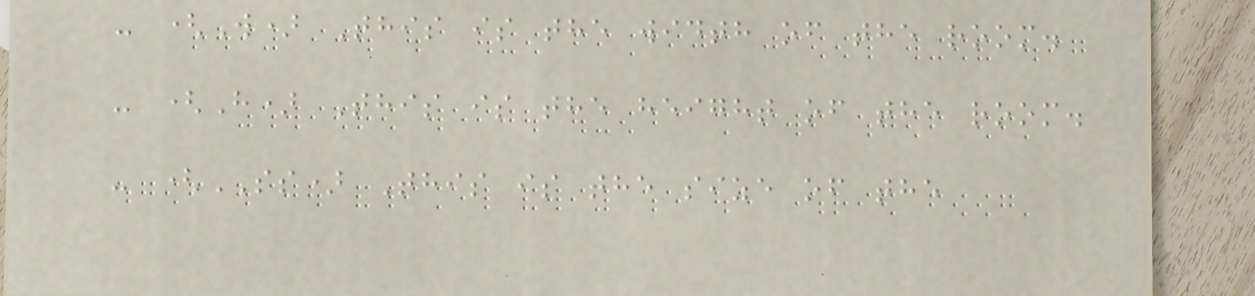- (W) This is the width of the room.
- (H) This is the height of the room.
- (SS) This is the size of the
